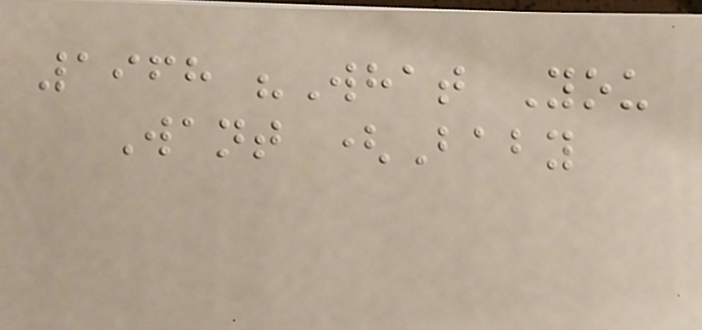1968 "What You
Want (Baby
